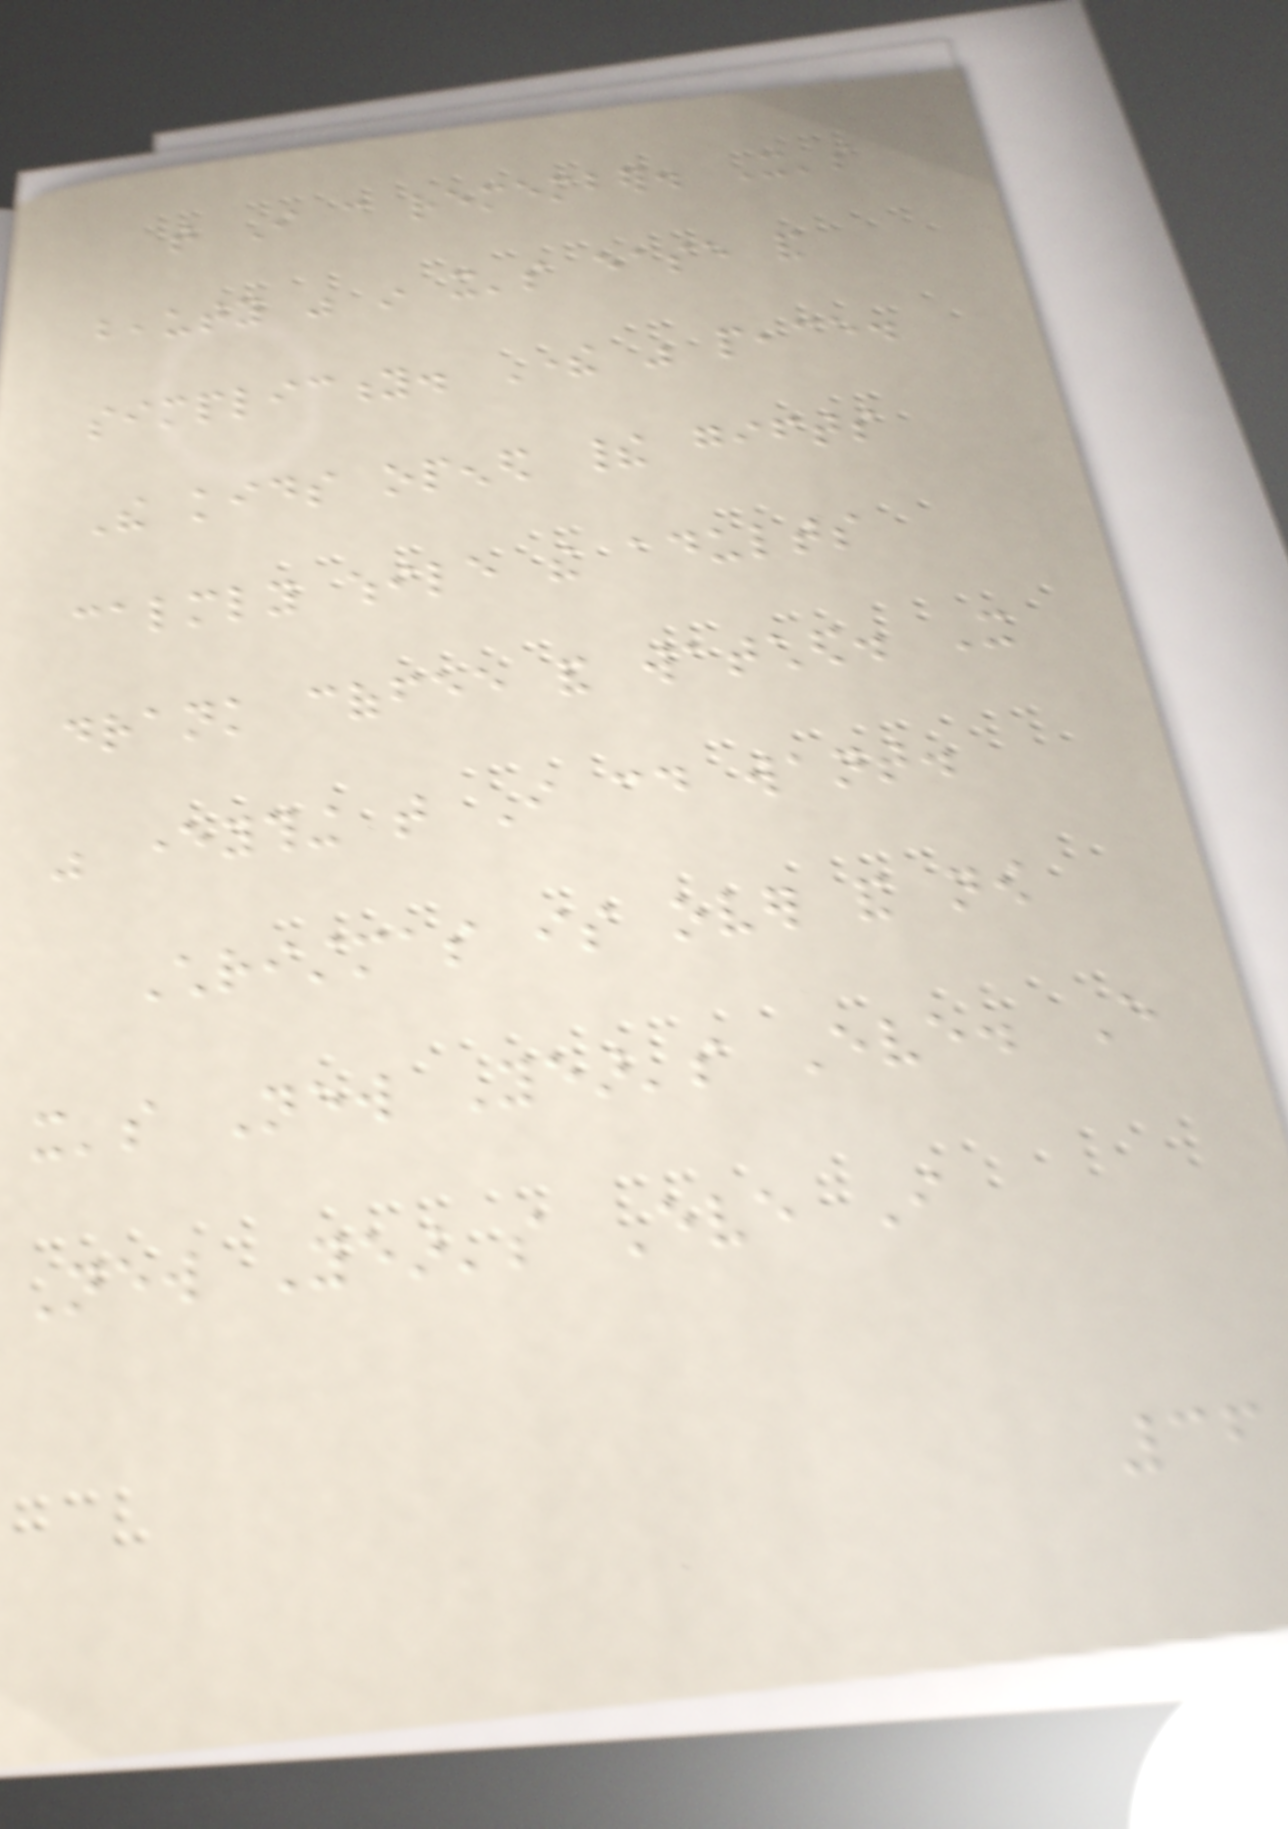that I can remember. It's
beauty was in it's ease and
simplicity. There was peace.
The kids opened their gifts
calmly while the adults
drank coffee and watched. It
was everything that I could want.
Christmas is over and now
it's New Year's Eve. Every
New Year's Eve I
36
